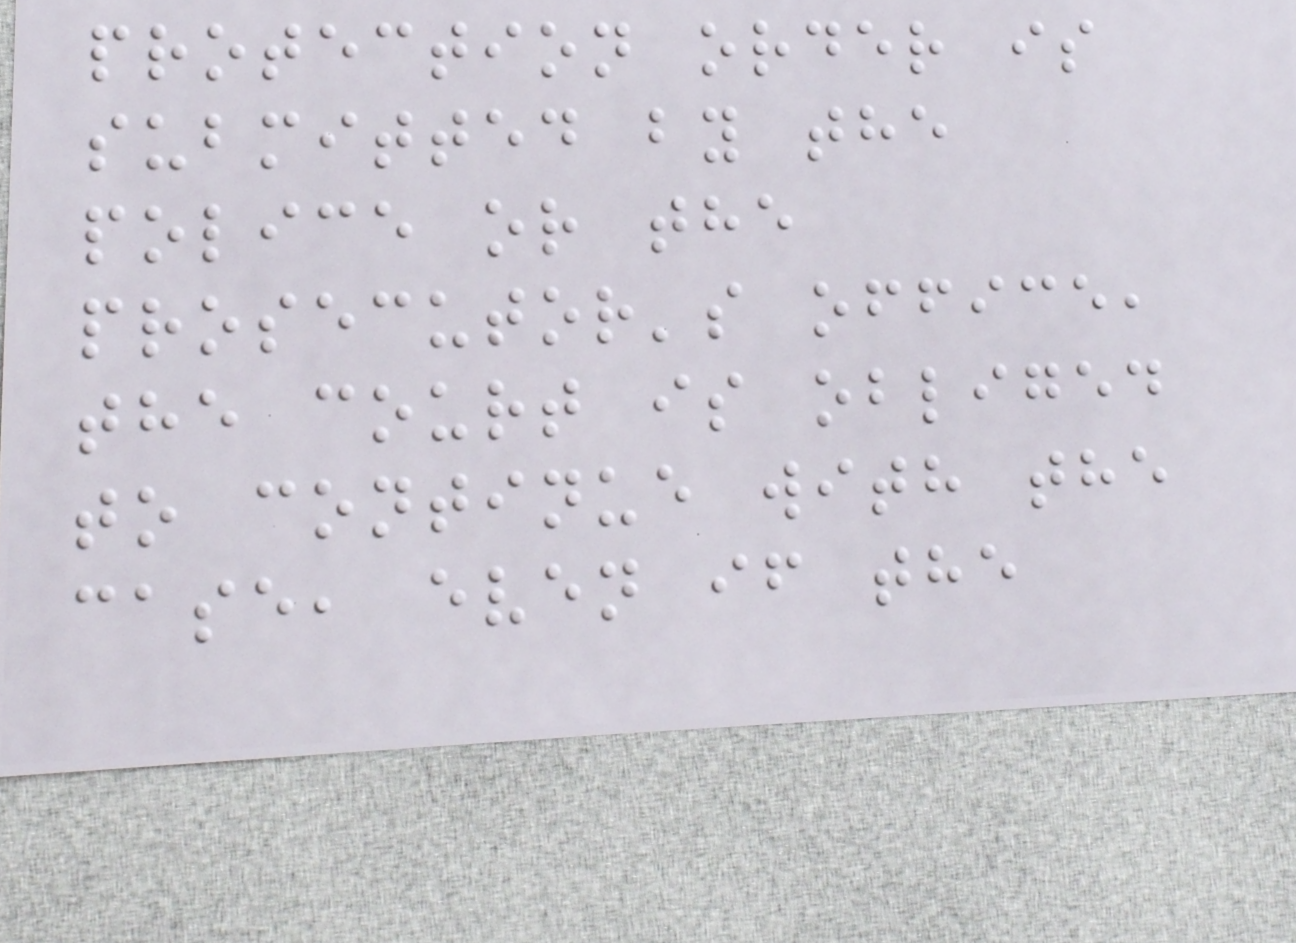protection order is
submitted by the
police or the
prosecutor's office,
the court is obliged
to continue with the
case, even if the
